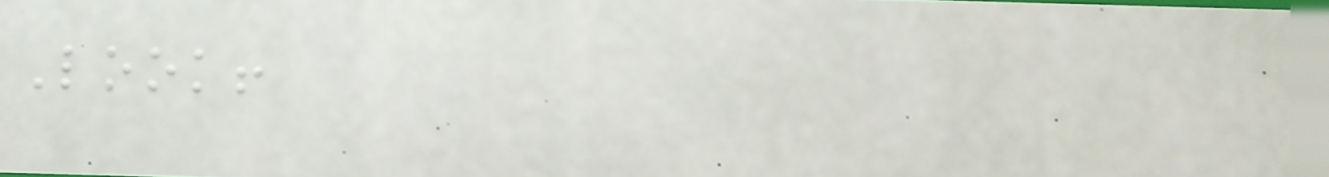Look!
